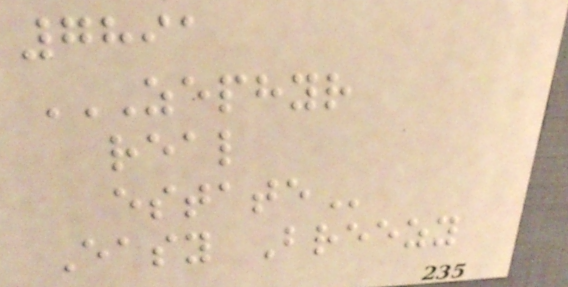7891
ZEPHYR
REAL
ESTATE
Easy Breezy
